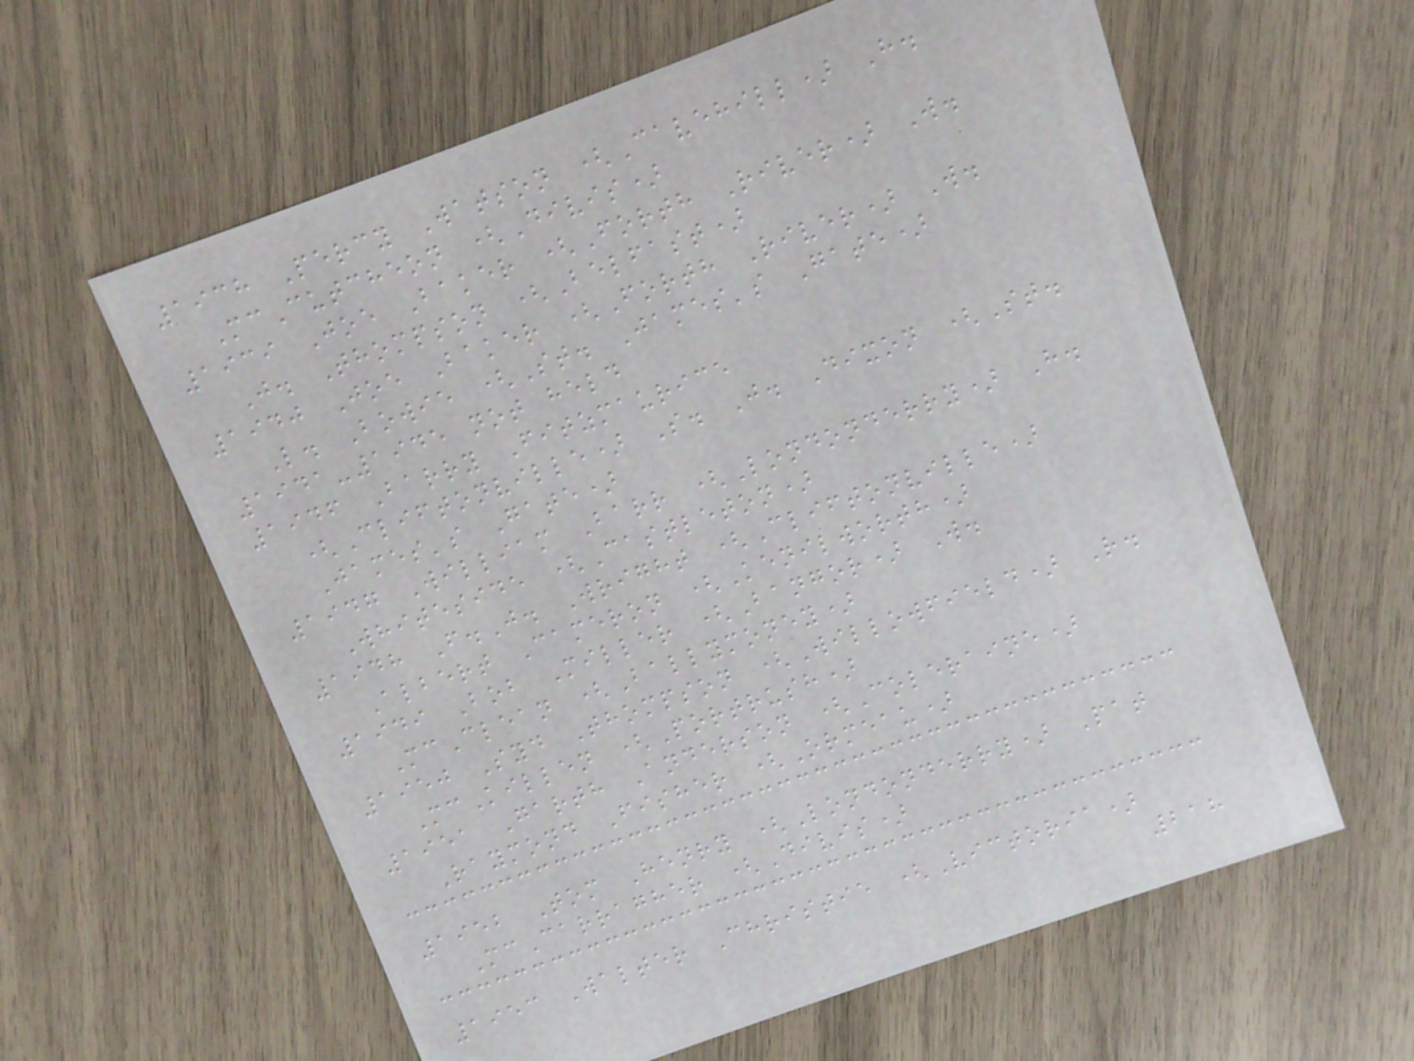1938 Percy Watson (Cavehill) H.
McCutcheon (Divis)
1939 Joe Baker (Forth River) W.
J. Thompson (Belfast)
1940 Joe Baker (Forth River) W.
L. Bowie (St. James's Gate)
1941-1945 not held
1946 Barry Fitzmaurice
(Cliftonville) S. J. Dixon (St.
James's Gate)
1947 William Barr (Londonderry) H.
Whiteside (Castleton)
1948 F.J. Wright (Cliftonville)
Albert Cameron (Kenilworth)
1949 Bob Miller (Bangor) W.
McClean (Ballymoney)
1950 Syd Thompson (Willowfield) R.
McKillen (Portrush)
1951 Garth Anderson (Coleraine)
Raymond Fisher (Ormeau)
1952 Tom Henry (Londonderry) Pat
McCarragher (Divis)
1953 Walter Christie (Victoria)
218
